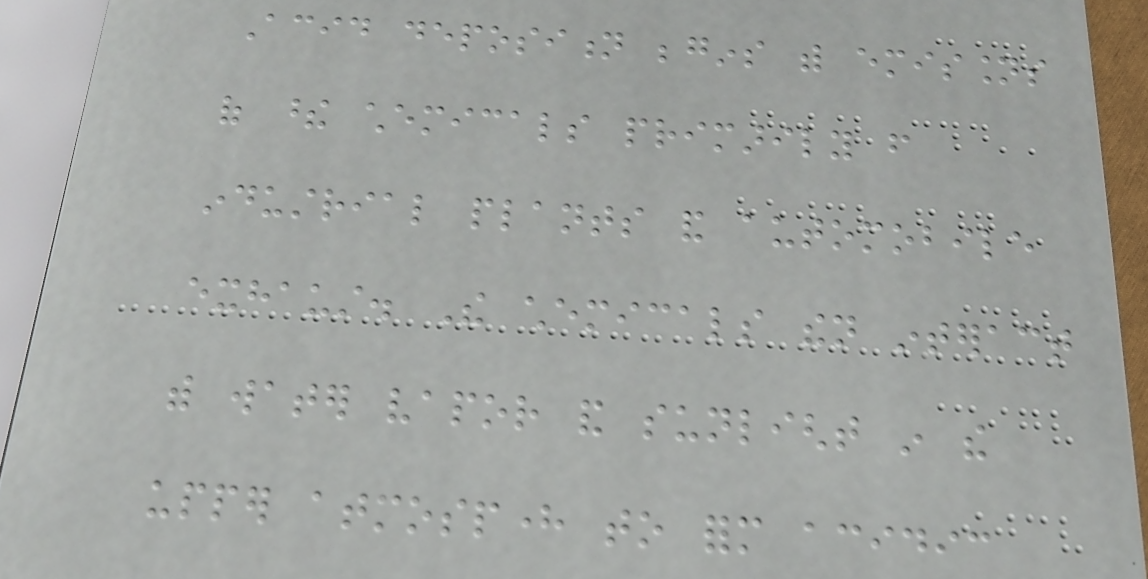Acid deposition begins with emissions
of these chemicals primarily from
industrial plants and automobile
exhaust. The chemicals then interact
with water vapor and sunlight in the
upper atmosphere to form acidic
